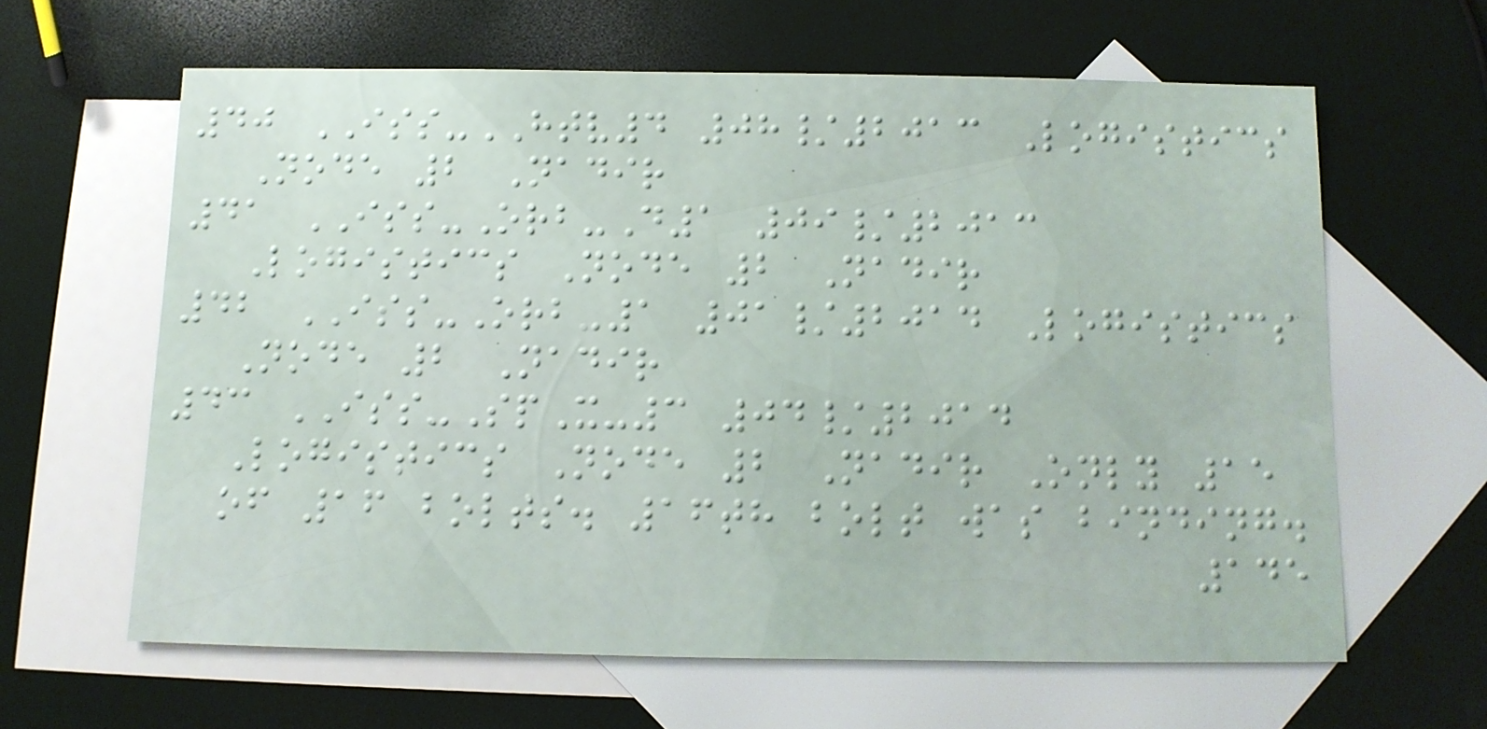40 ISS-HTV4 08/2013 Logistics
Node 2 Nadir
41 ISS-Orb-D1 09/2013
Logistics Node 2 Nadir
42 ISS-Orb-1 01/2014 Logistics
Node 2 Nadir
43 ISS-SpX-3 04/2014
Logistics Node 2 Nadir Only 15
of 16 bolts. 16th bolt was binding.
145
